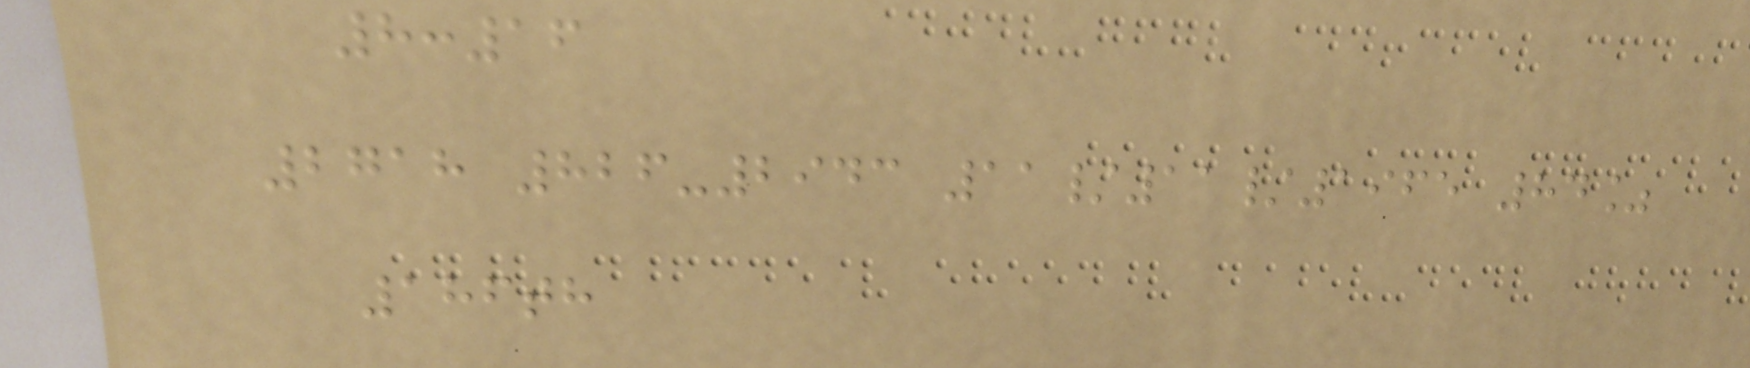8:16
2718 826-2943 11/11/1965 84%
186th
